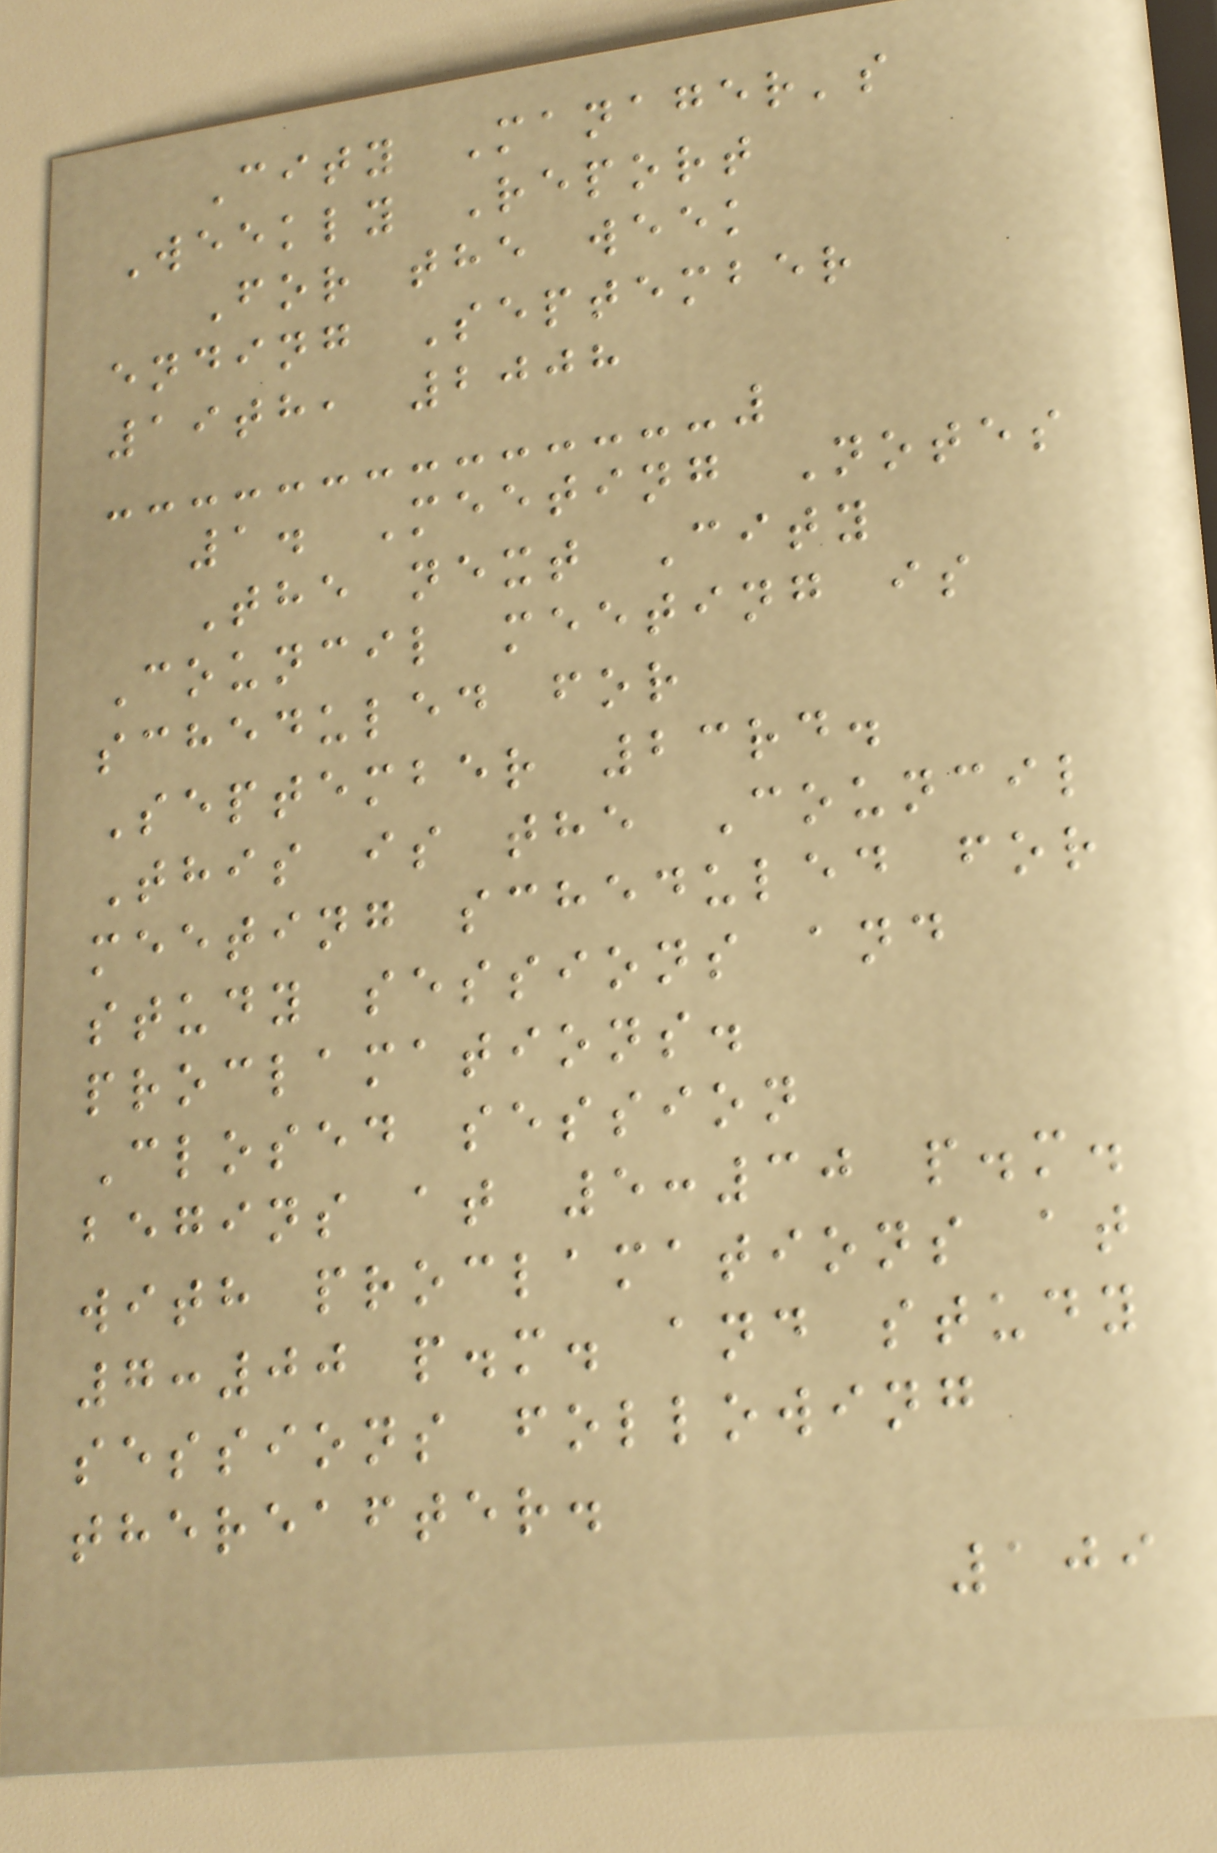City Manager's
Weekly Report
For the week
ending September
19th, 2008
1. Meeting Notes
The next City
Council meeting is
scheduled for
September 23rd.
This is the Council
meeting scheduled for
study sessions and
proclamations.
Closed session
begins at 5:30 p.m.
with proclamations at
7:00 p.m. and study
sessions following
thereafter.
109
